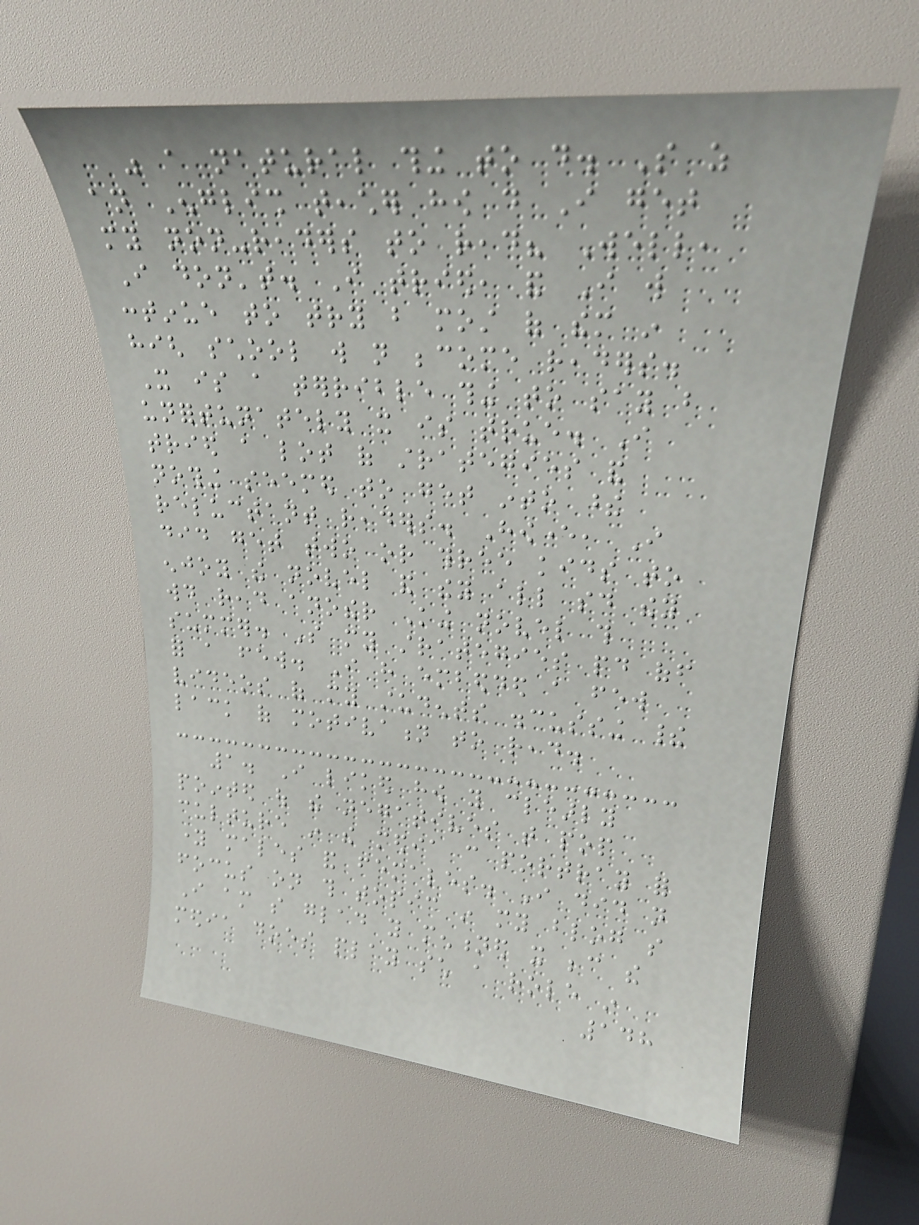was a natural thing to do. So as
an English teacher how do I get
my non-readers to read? Well,
I don't. I tried, and I will
continue to try but most of them in
high school will not become readers.
It is a terrible thing to say but
unfortunately it is true. I
tried a lot of strategies and
nothing seemed to get into these
reluctant readers. However, I
did get two or three kids to
enjoy the novel and they all said they
would read another King novel this
summer. So my strategies paid off
for a few. I have embedded a few
videos of my students discussing their
lack of motivation to read.
1. I liked how you clearly
pointed out the negatives that pop
culture in the media can portray for
young males and females. I did not
focus on this topic in my blog so
I am so glad you mentioned it because the
media does play such a role in
148
